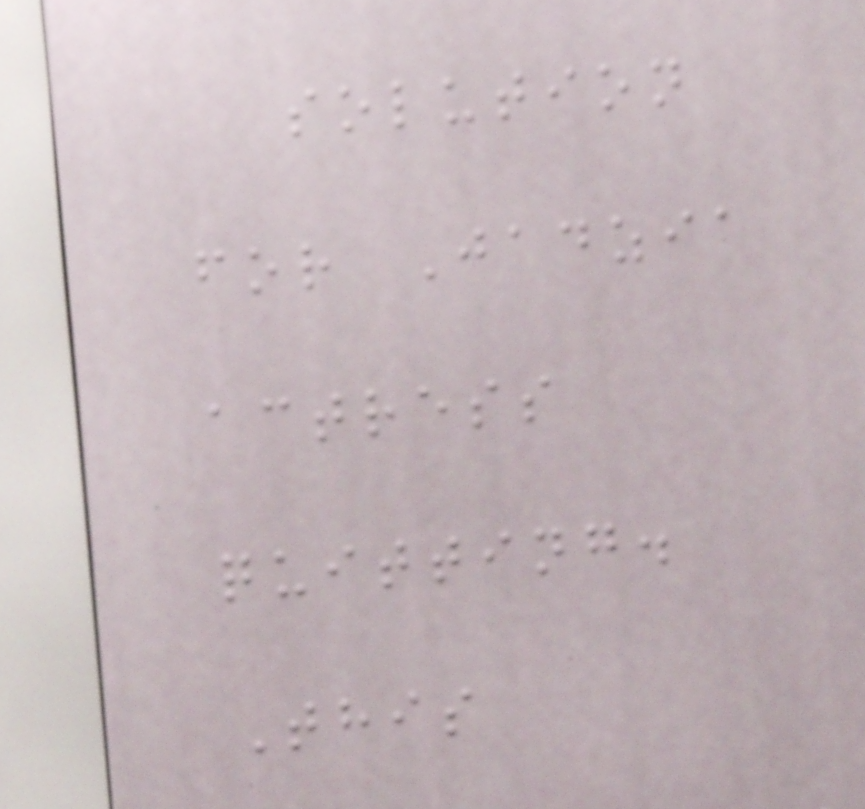solution
for Jadzia
actress
quitting.
This
